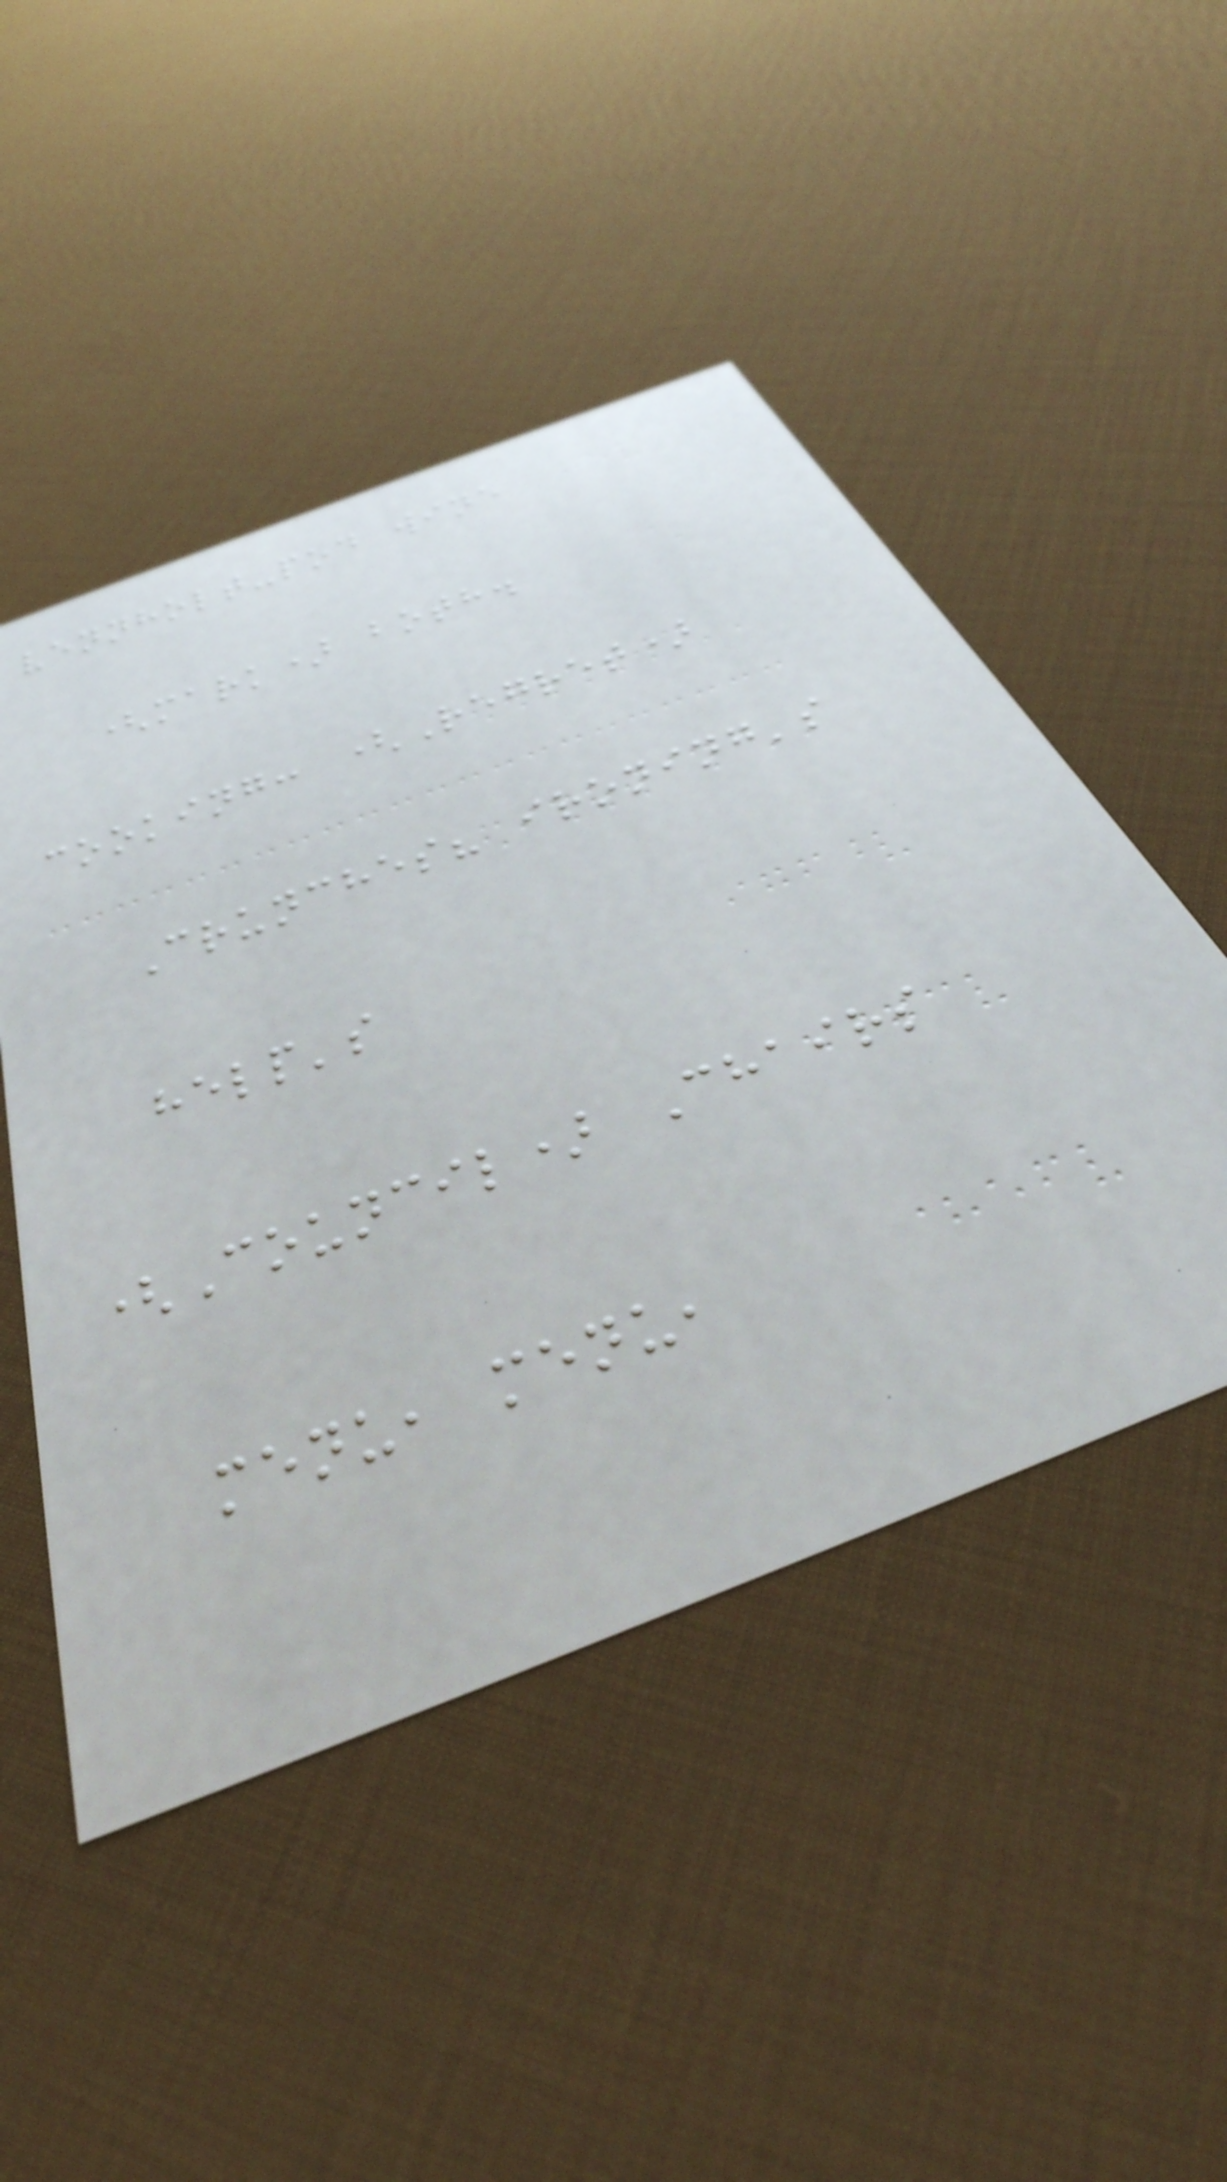vennholt-pod wine
(mark) both.
cooking: (Regret)
Crunches? ironing's
help's
(Council) Chairs
menu, menu,
